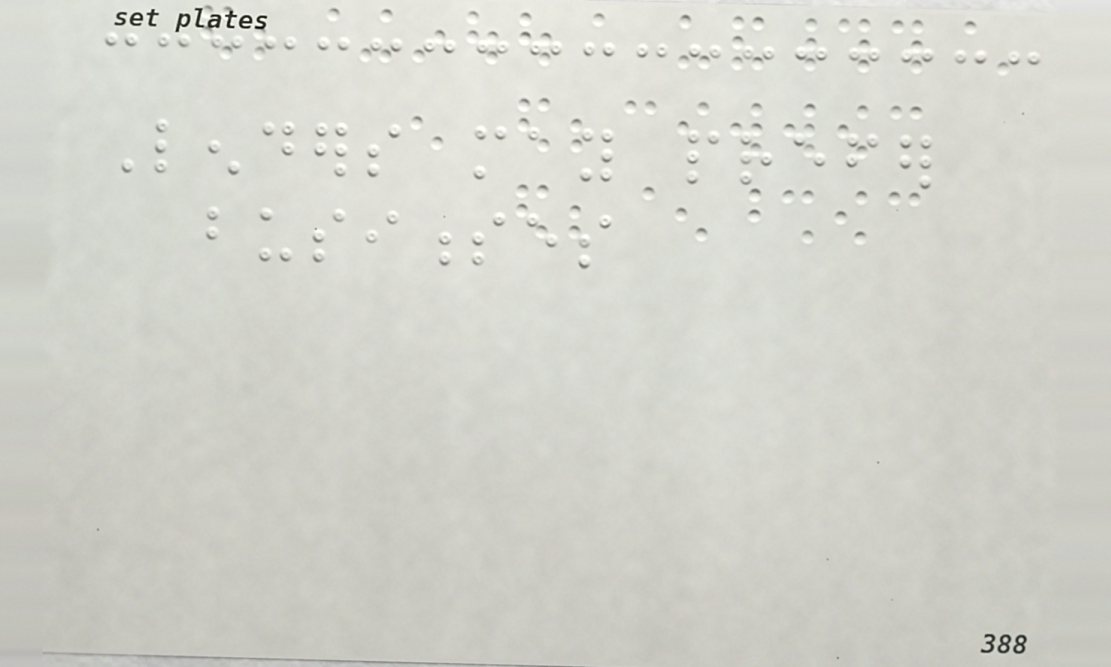Lenders may prefer
businesses
